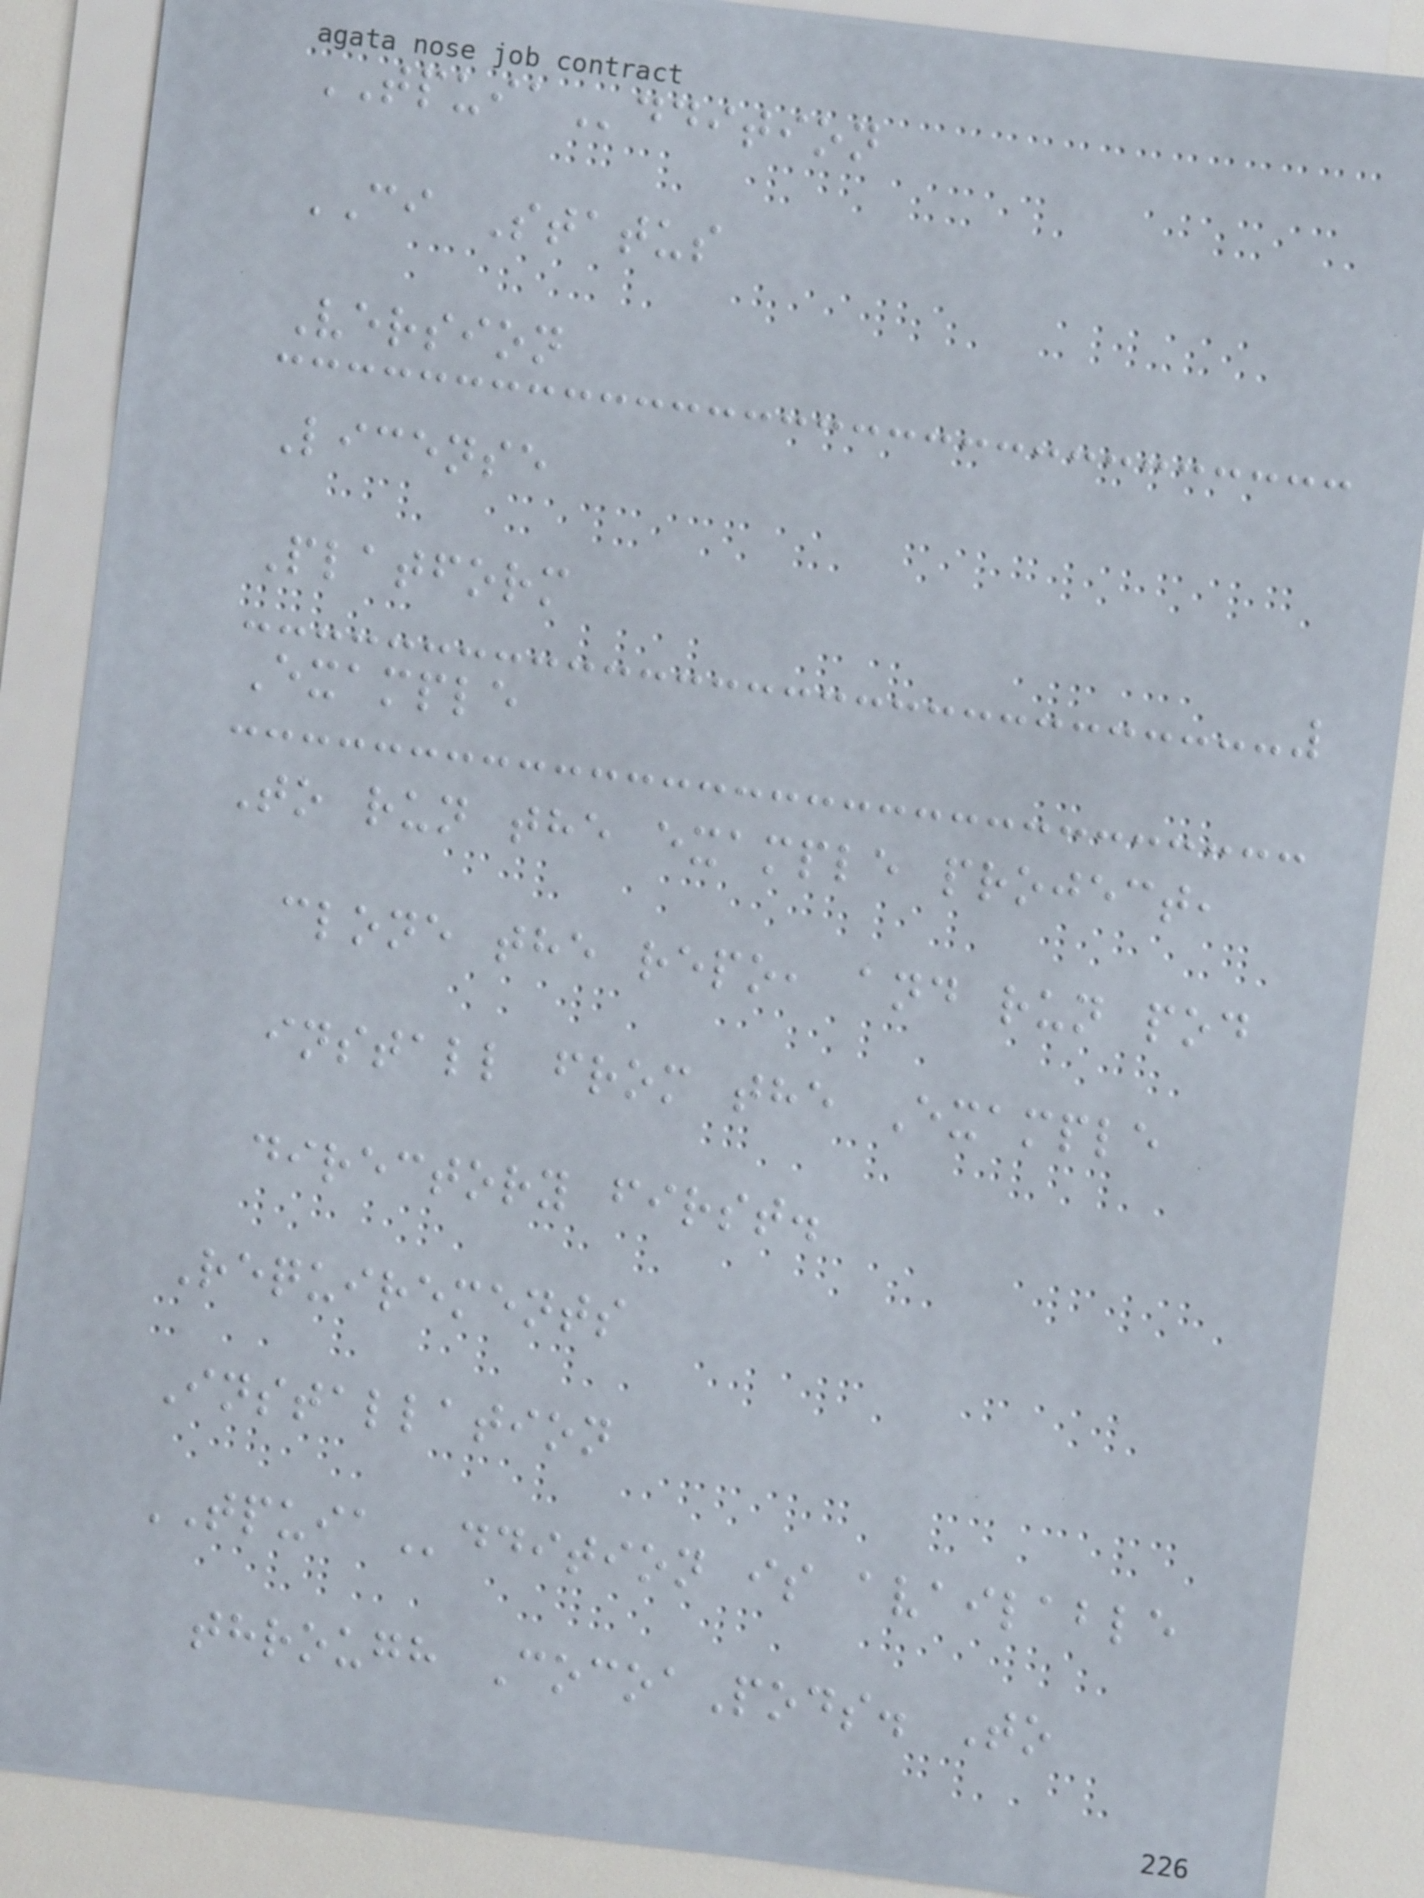TPUIAddition
CI Status
Version
License
Platform
Example
To run the example project,
clone the repo, and run pod
install from the Example
directory first.
Requirements
Installation
TPUIAddition is available
through CocoaPods. To
